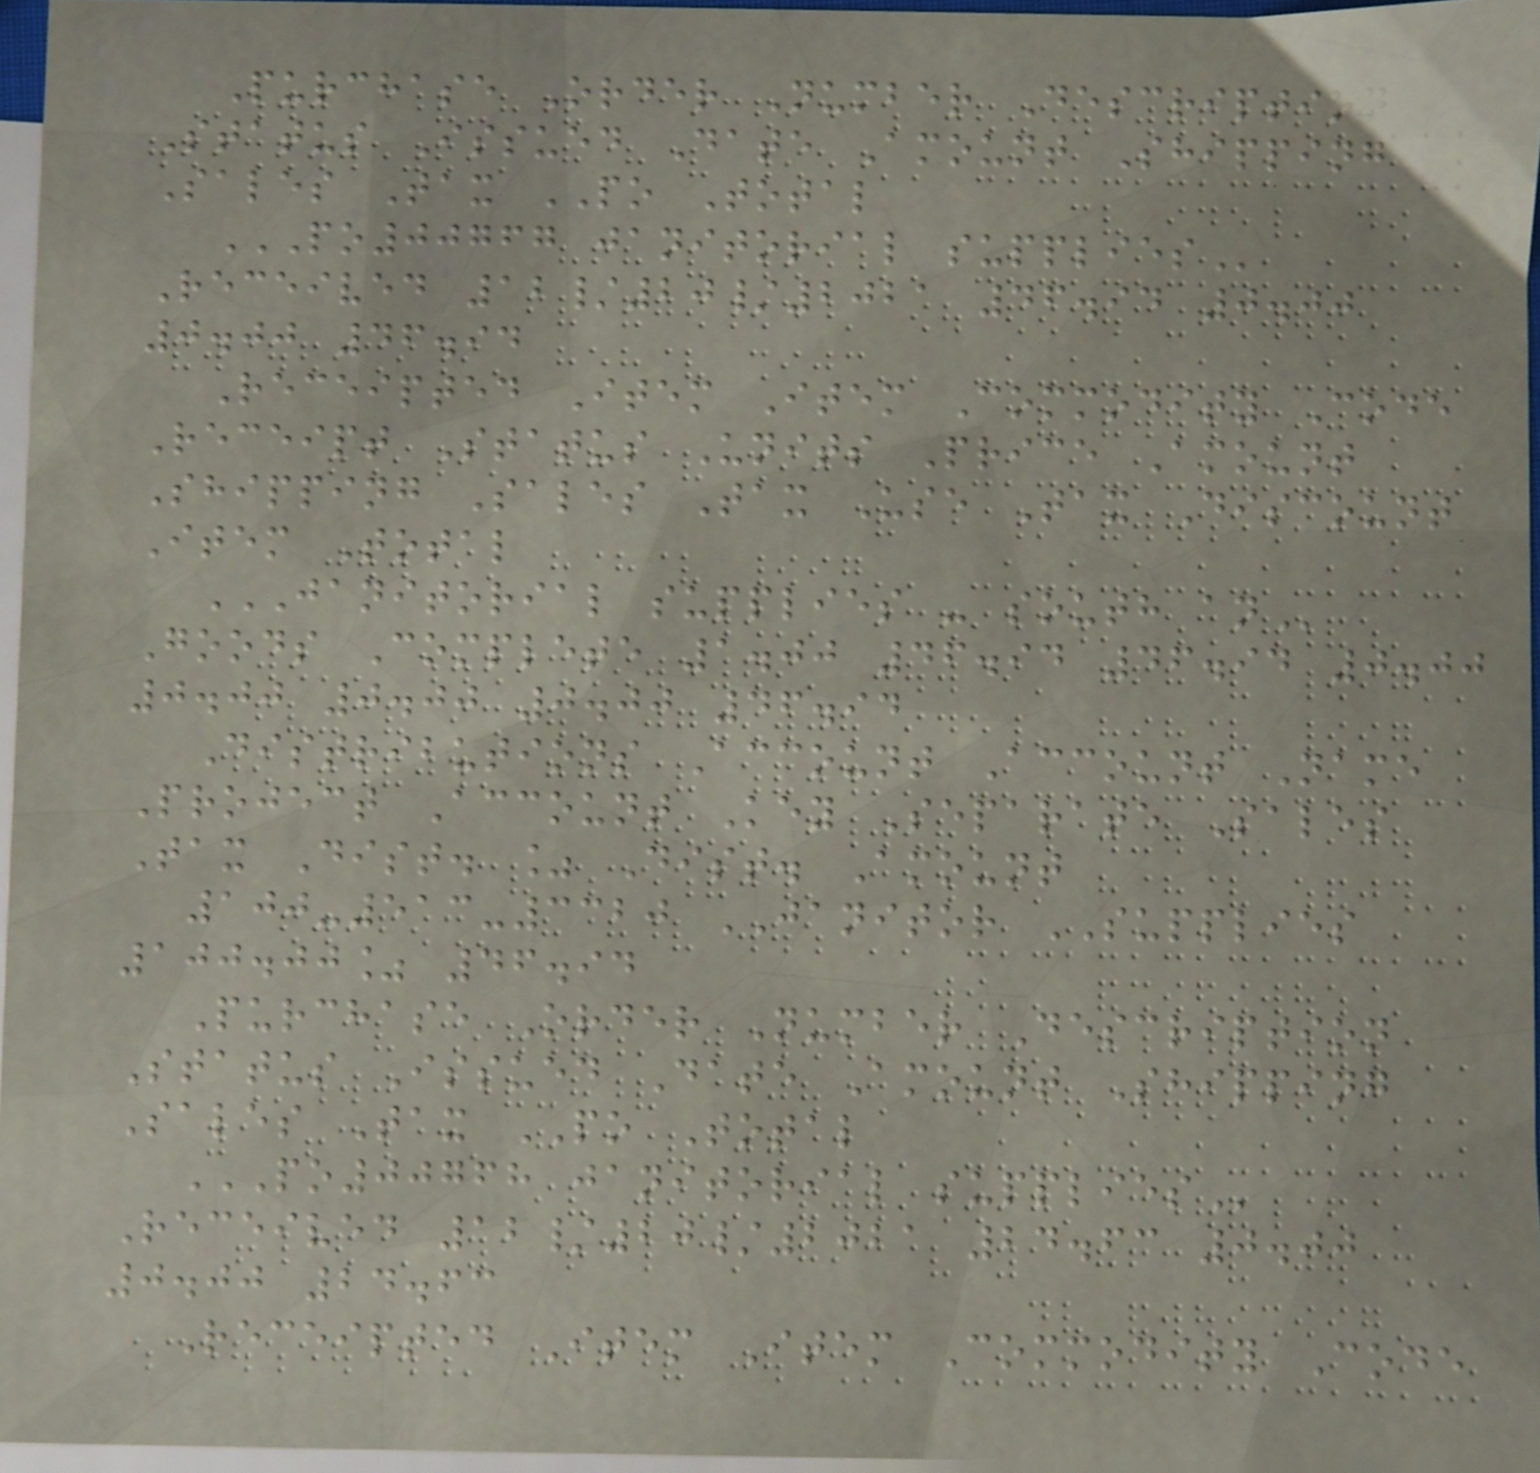Purchase Order Number Description
Status Issued Date Amount Shipping
Sales Tax PO Total
PO00767 JANITORIAL SUPPLIES
Received 12/20/2021 46.94 0.00
0.00 46.94
Receipted Item Item Commodity Code
Receipt Status Units Price Amount
Shipping Sales Tax Use Tax Discount
Item Total
JANITORIAL SUPPLIES - SOUTH AN
Goods Complete 1.00 46.94 46.94 0.00
0.00 0.00 0.00 46.94
Distributions Account Account Name
Project Account Key Separate Sales
Tax Dist. % Dist. Amount
100-513-3320 JANITOR SUPPLIES
100.00% 46.94
Purchase Order Number Description
Status Issued Date Amount Shipping
Sales Tax PO Total
PO00768 JANITORIAL SUPPLIES
Received 12/20/2021 24.63 0.00
0.00 24.63
Receipted Item Item Commodity Code
